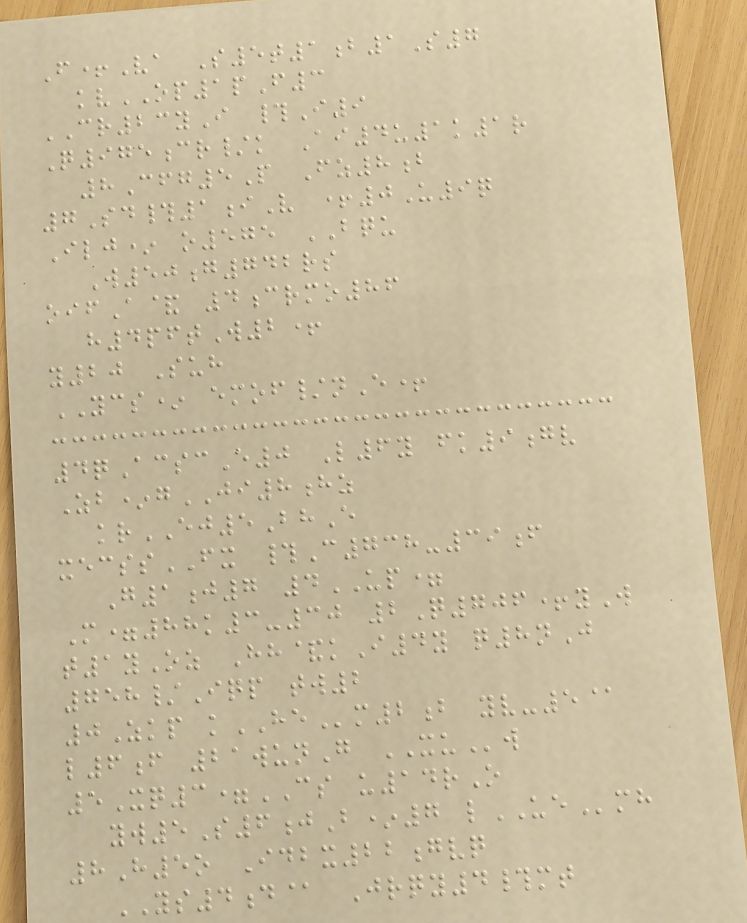F+Va S5t1b1S7
kvOP1pF3
CR23yI #I9
Q975cr/k Ai4u1k1r
8Cfg5P Fz8b
7Sd#1iV +0U9q
Ilj* o575 BQU
W50g742rs
oifA& 4crmo86
h4pftW2+
y20 Suh
YCS* emof/nE+
4qAcscE0 L6y fk9gv
Zb*gJI8hz
krEJ5BhE
xecssFX #C738-39f
G1j7 4UP=
M=88k3-30 2Q706+yW
t1yOz Hh&kI4y q8nJ
758/Iqp tw2
0Zkp kHEm2b yv-5@
l6f 21wunG XUw
5Xq3=CS u14rO
yw5S6jB*7 lUEmh
8H5o Idbx22gvq
YS4d@ Jrqy4#mt
